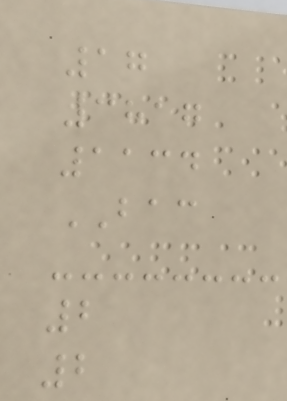17
3817
1134
BAC
2
2
